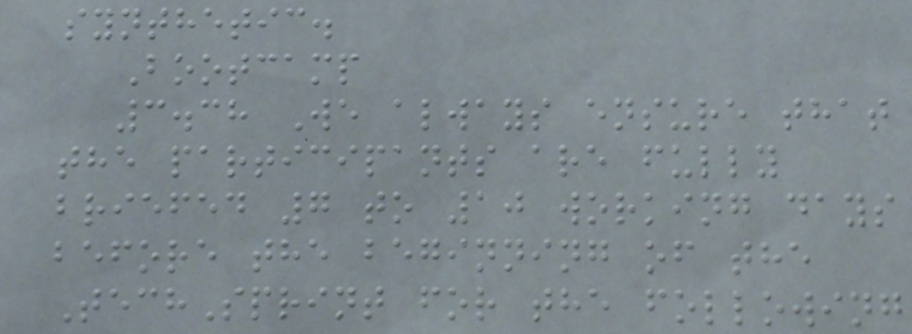synthetic.
Bootcamp
3.38 We always ensure that
the participants are fully
briefed 7 to 10 working days
before the beginning of the
TechSprint for the following
